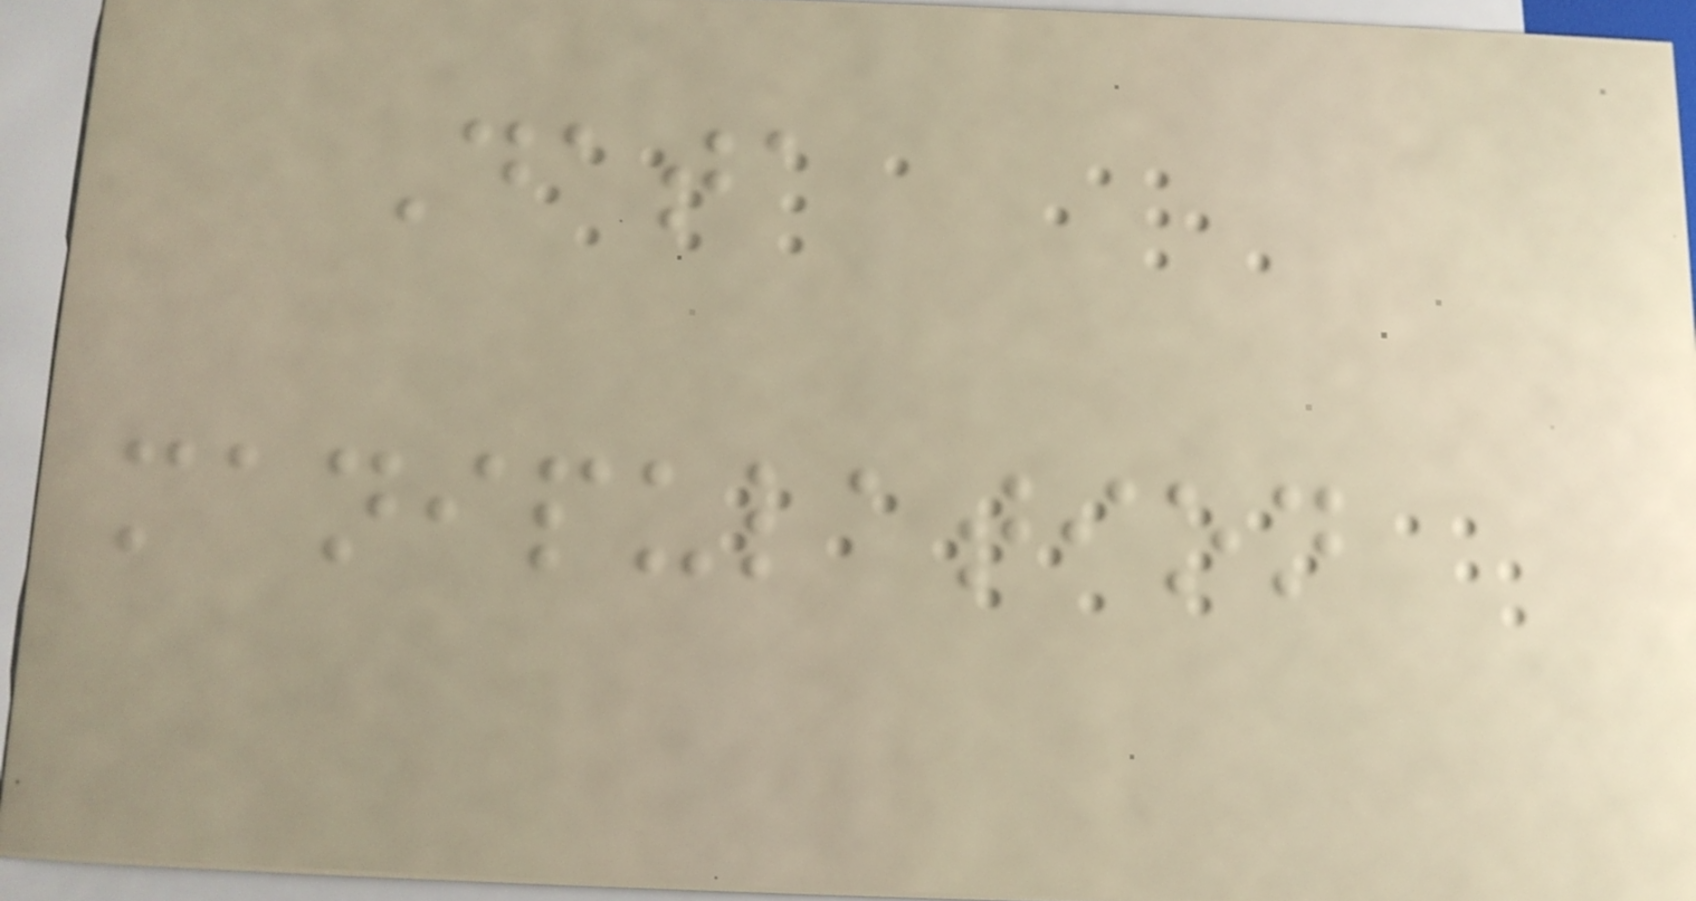Data
manipulation
